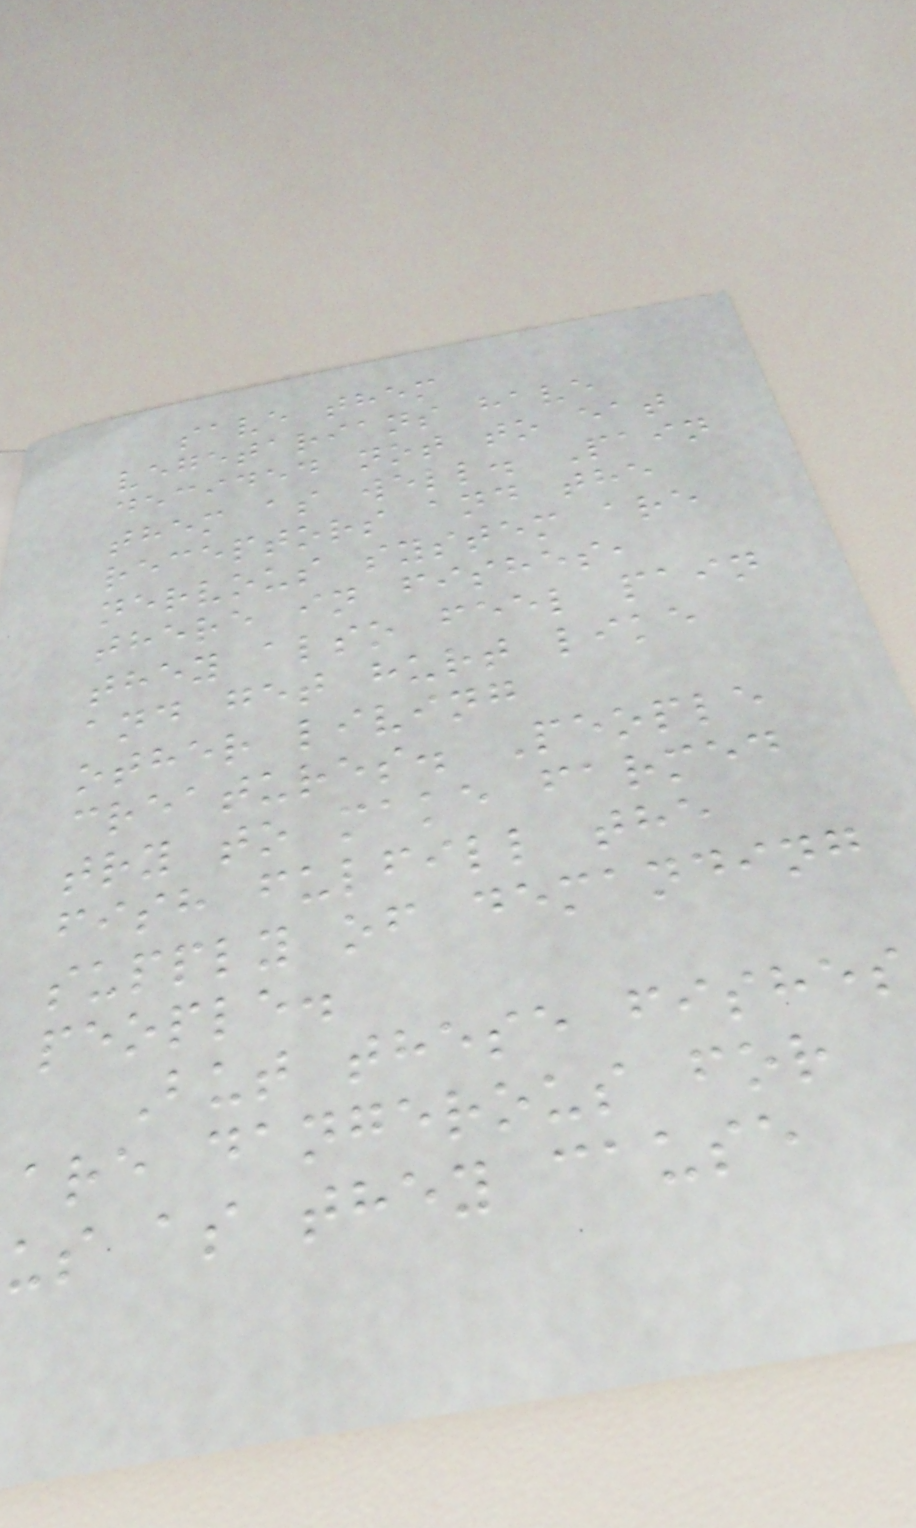save them
vegetarians have
decided not to eat
them as well. Pain
receptors and the
nervous system are
there in fishes,
they also feel pain
and get hurt like
other living
creatures. People
try to make farmed
fish fulfill the
supply of demanding
people.
But these fishes
are dangerous for
us as they cause
